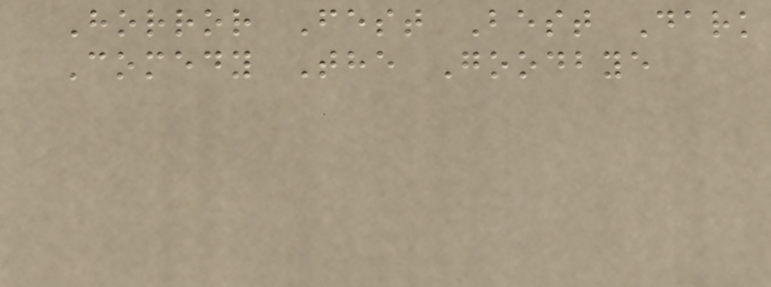Horror Fest Best Dark
Comedy The Goodbye
